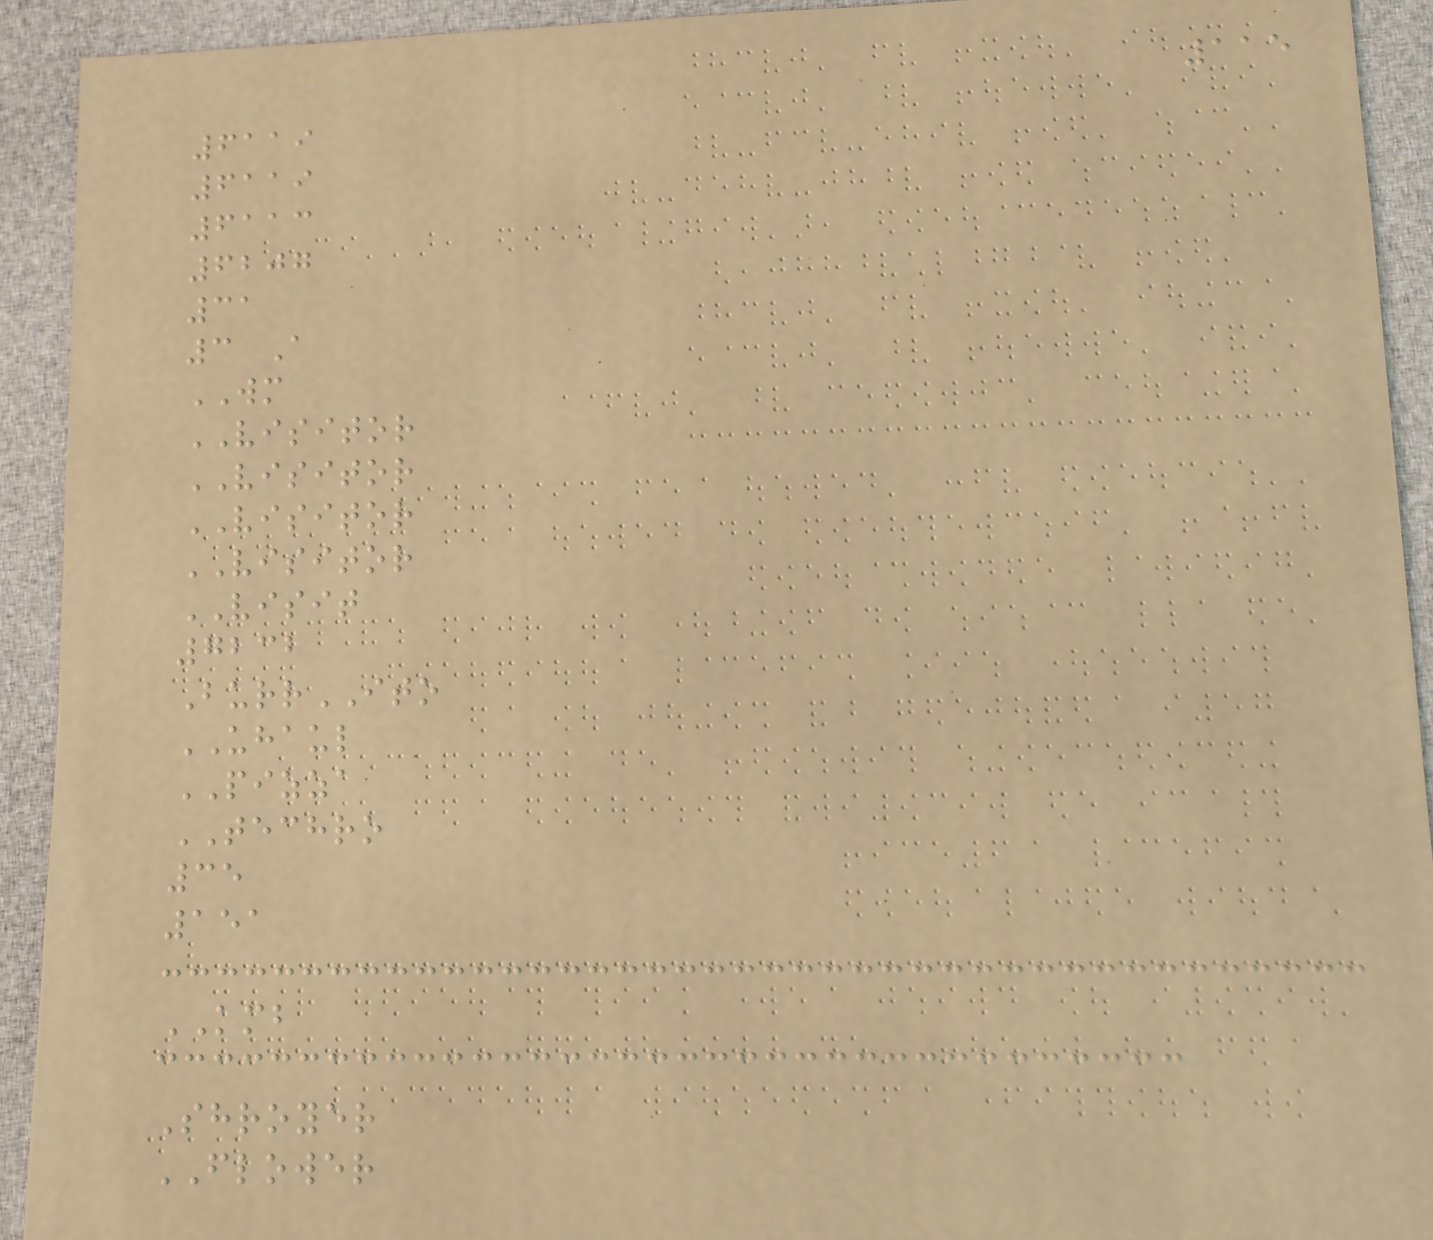115
6119
6119
6113
6207
31
3 A
WM
VISITOR
VISITOR
VISITOR
VISITOR
VISIT
7232
BurrITO
UHAUL
PIZZA
TECHRO
35
151
KMB
Shroyer
FLOWER
